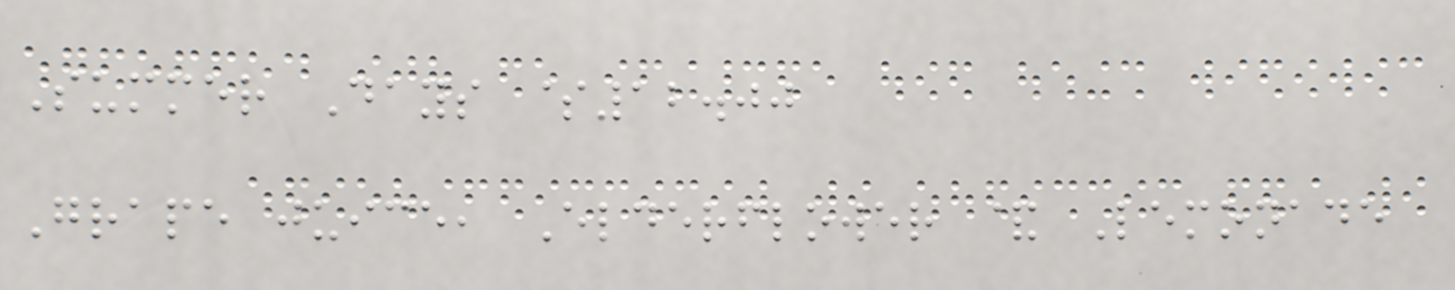Summer Days $12.00
Grape juice, Elderflower & Lemonade
